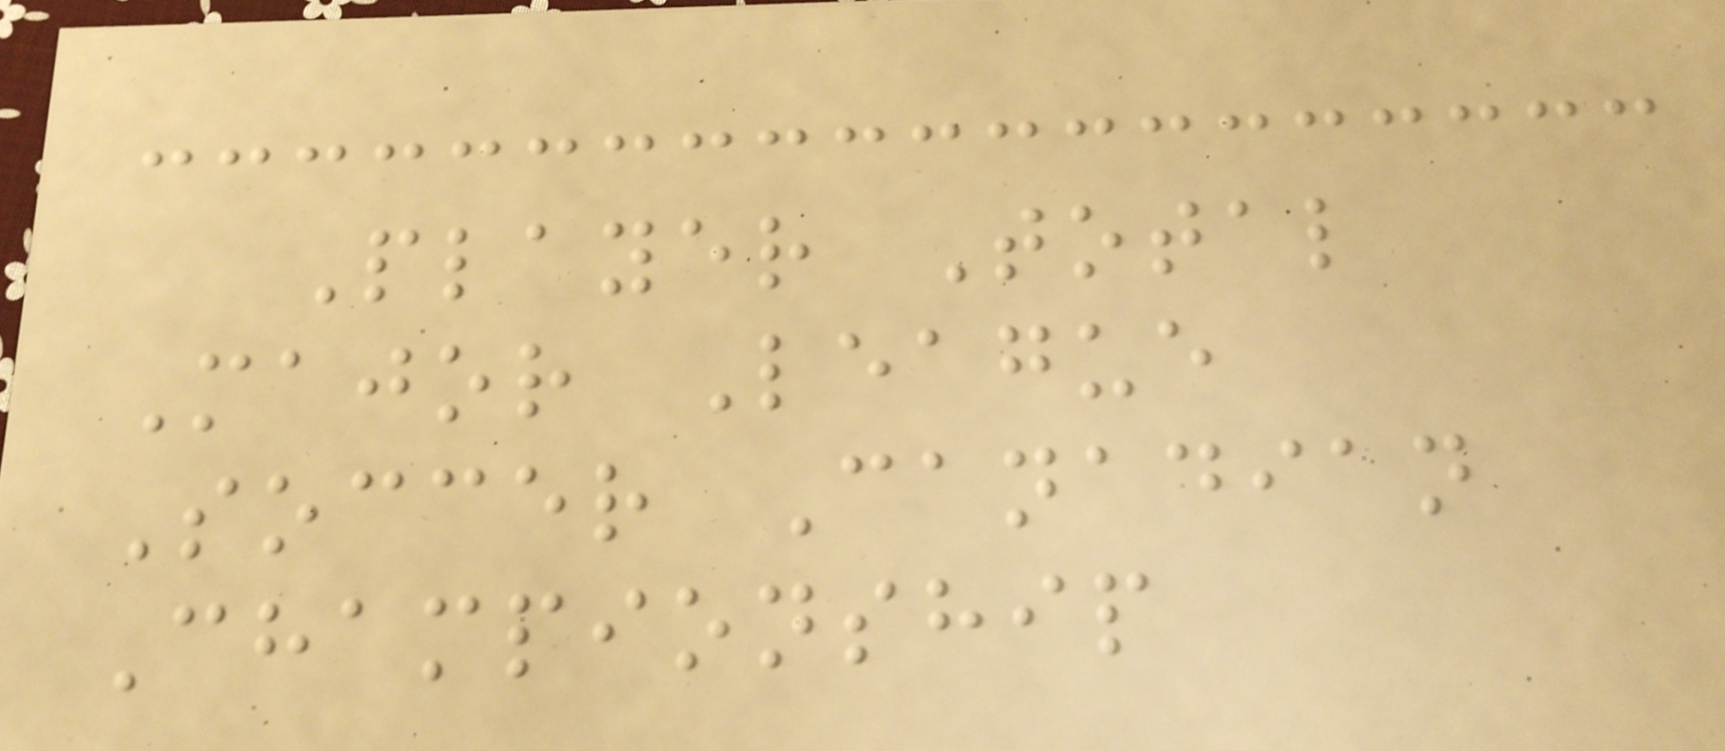Player Total
Major League
Soccer Canadian
Championship
